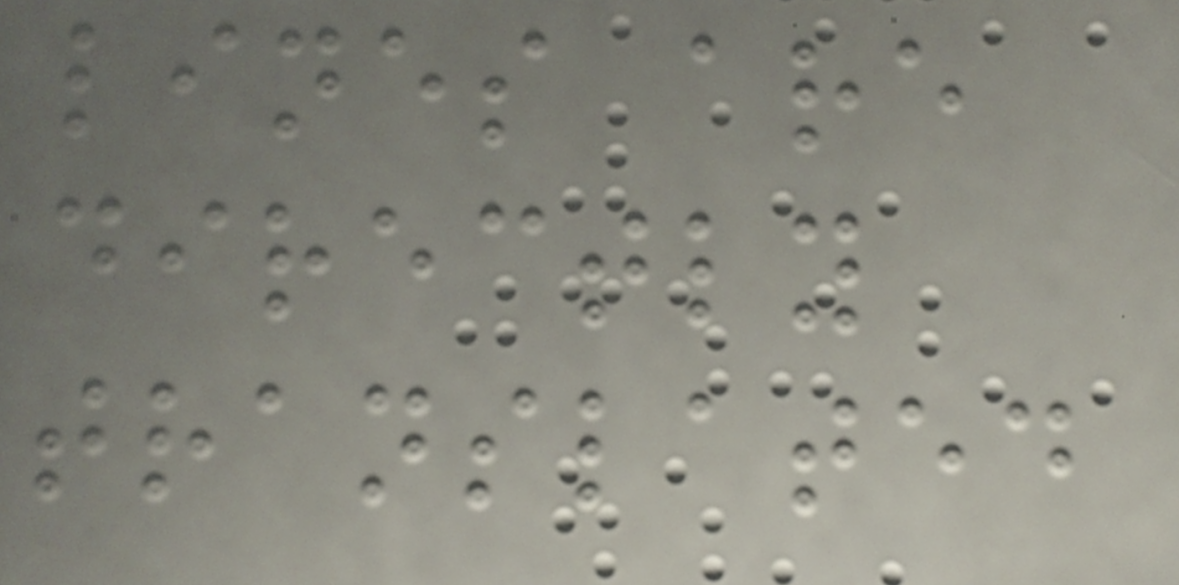lines are
directly
translated
